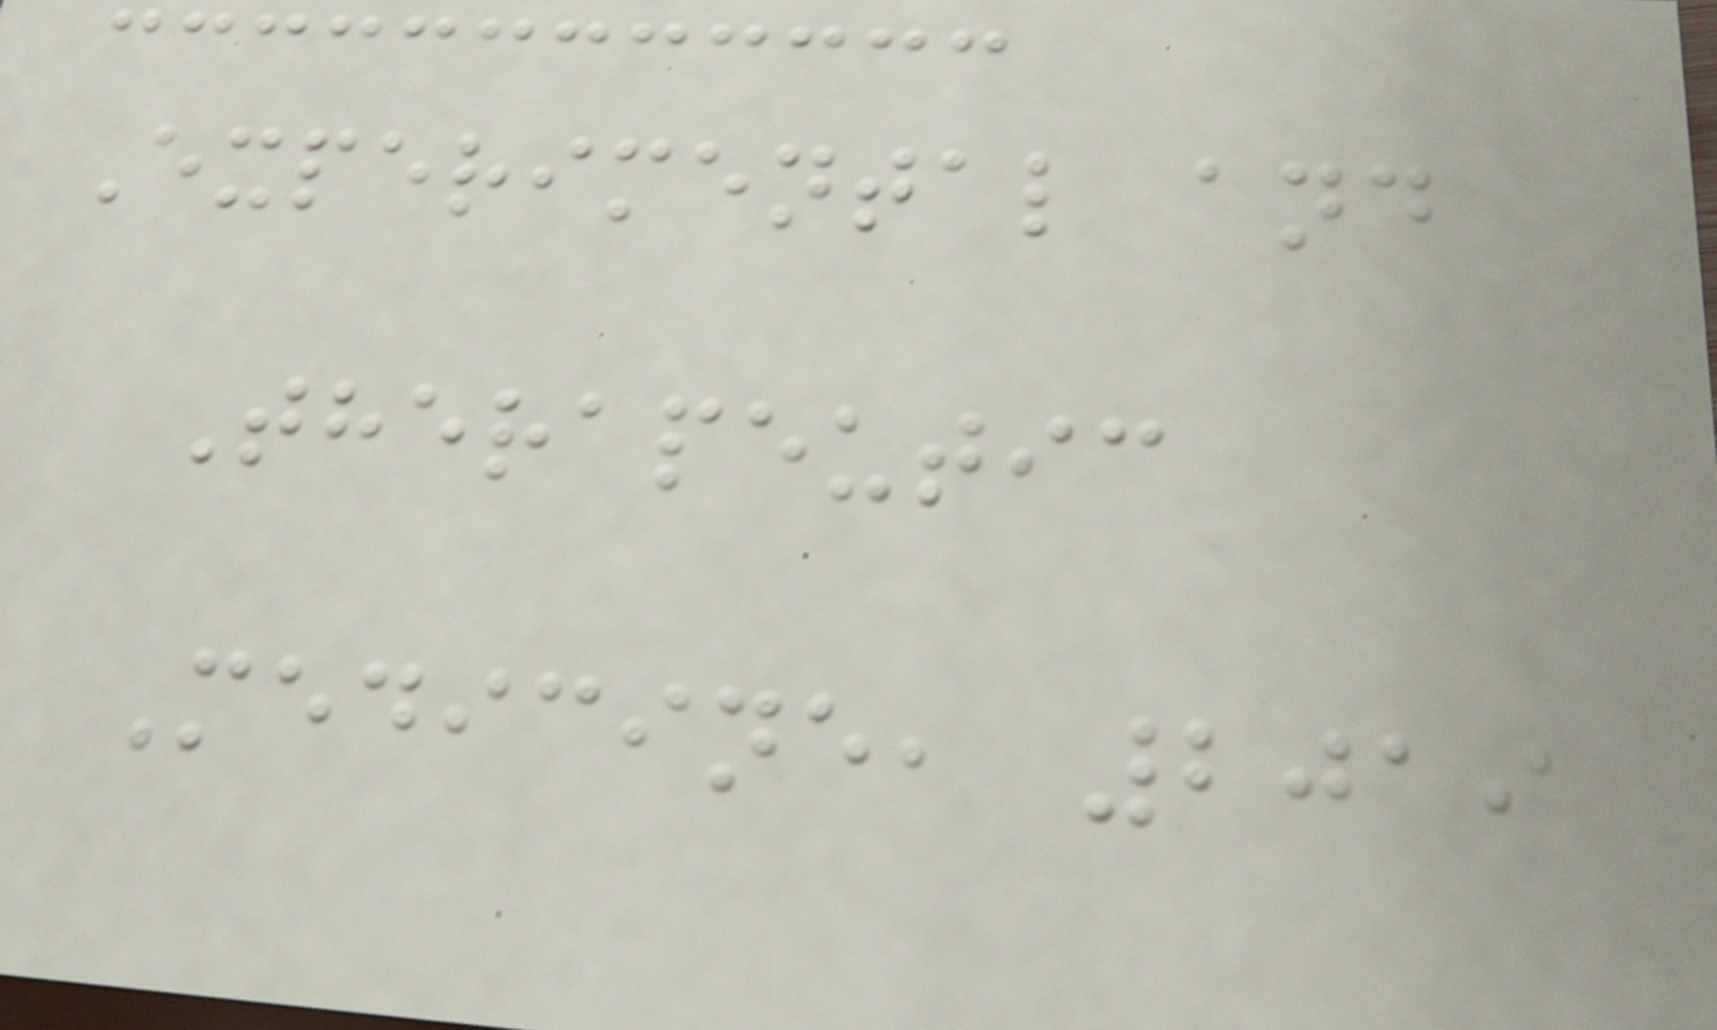Experimental and
Therapeutic
Medicine, 2019
